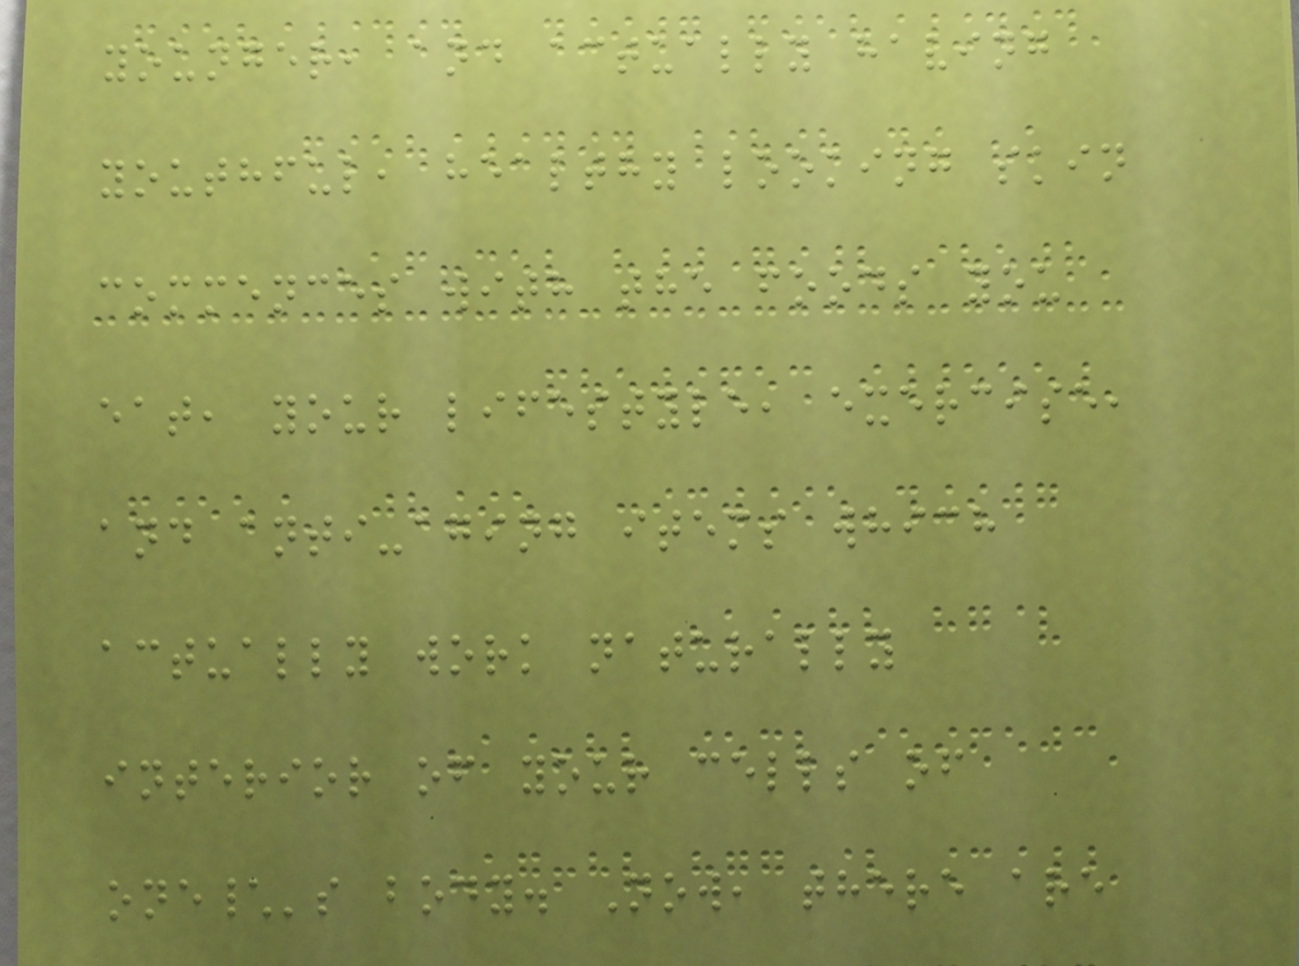younger, and actually having
youthful, healthy looking skin
commences with the foods you
eat, your lifestyle, exercise,
and anti-aging items which
actually work naturally
interior of your cells of
one\'s body. Now, there are
